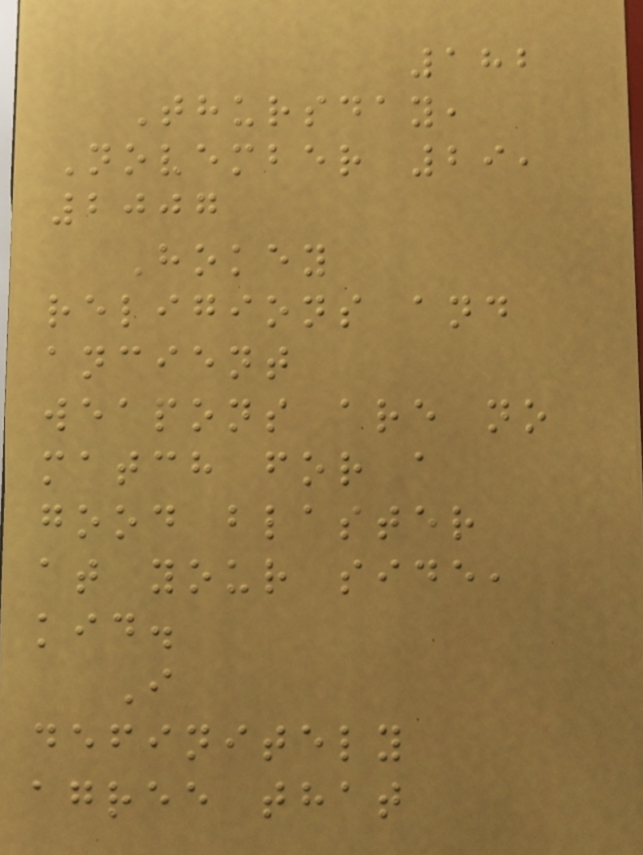182
Thursday,
November 29,
2007
Hokey
religions and
ancient
weapons are no
match for a
good blaster
at your side,
kid.
I
definitely
agree that
